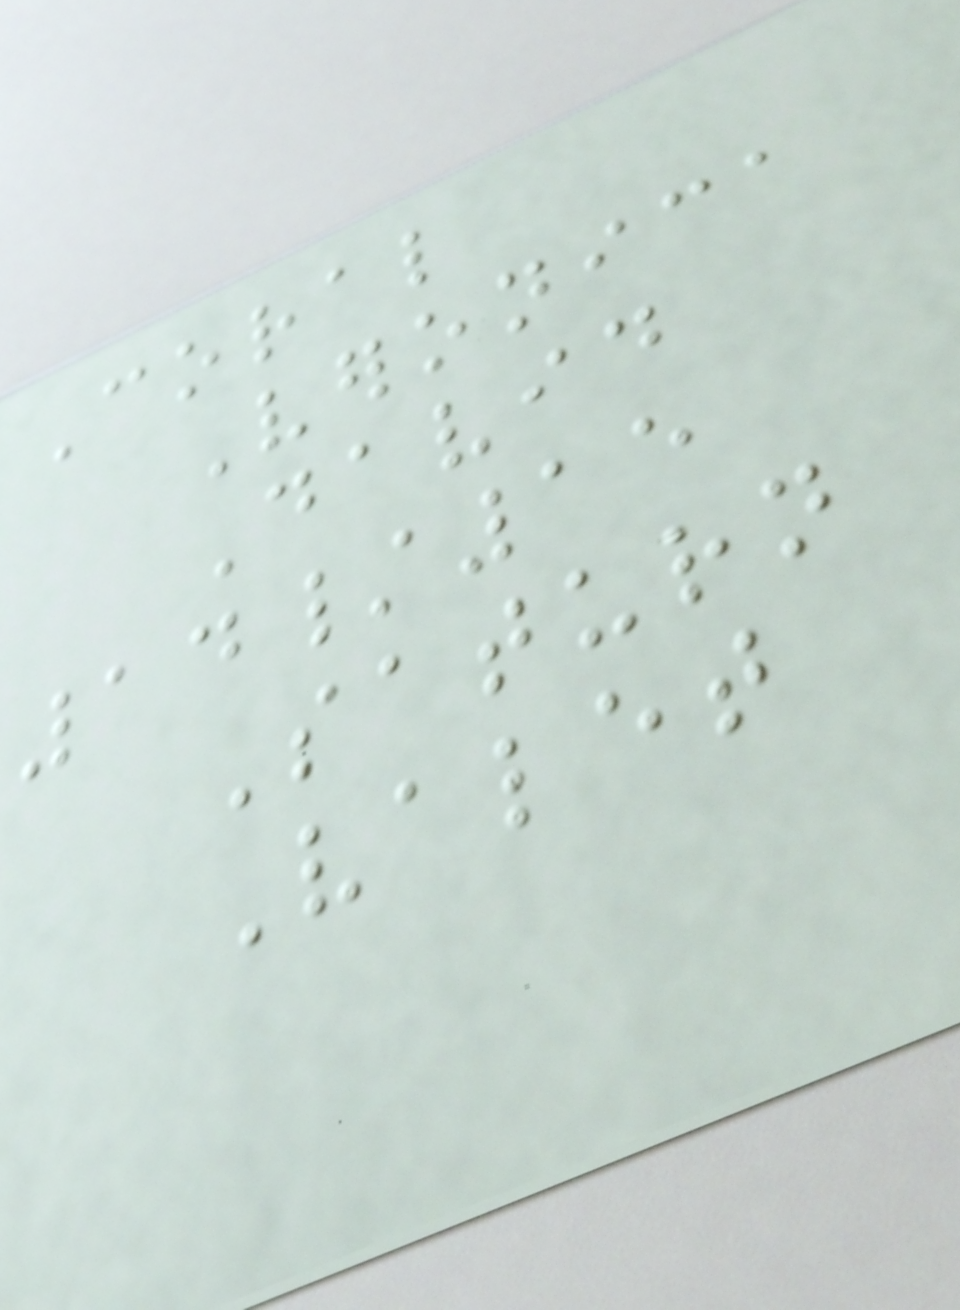Coral
Veronica
David
14/15
Saturn
Valet
